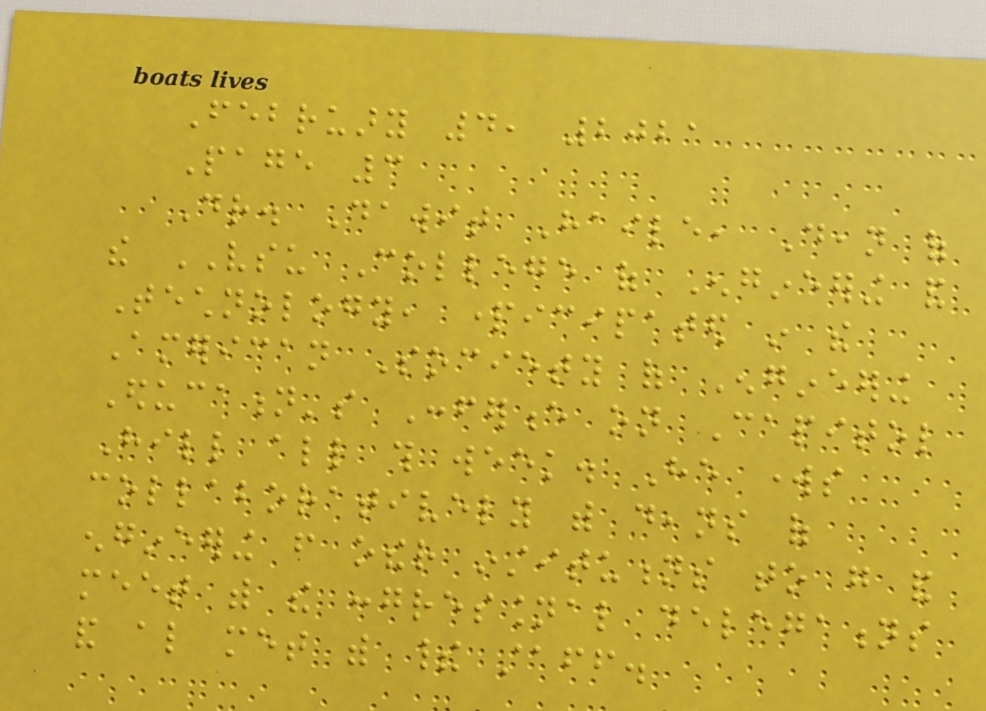February 4, 2021
Page 3
Dr. Dawit Haile, Dean of
the VSU College of Engineering and
Technology, participated in the
American Society of Engineering
Education's Conference on Capitol
Hill all this week. He works
collaboratively with deans of
engineering from other institutions to go and
meet with the congressional delegations
and also met with their staff.
